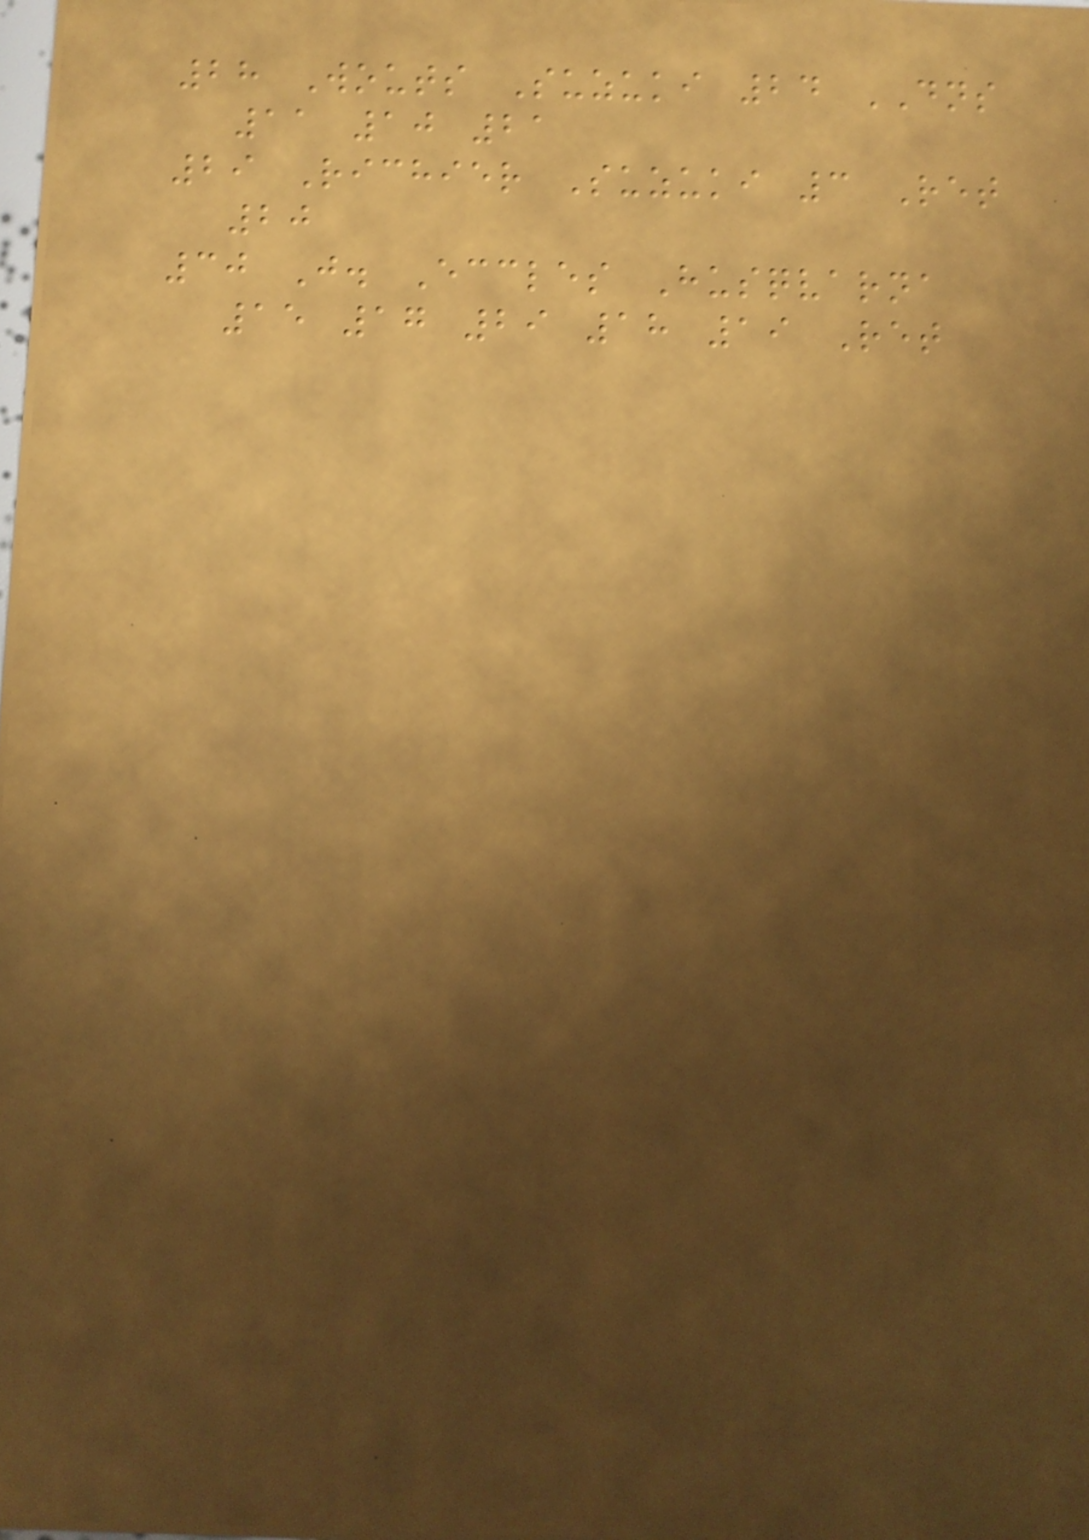28 Wouts Suzuki 24 DNS
11 10 21
29 Richier Suzuki 3 Ret
20
30 J. Eccles Husqvarna
15 17 29 18 19 Ret
